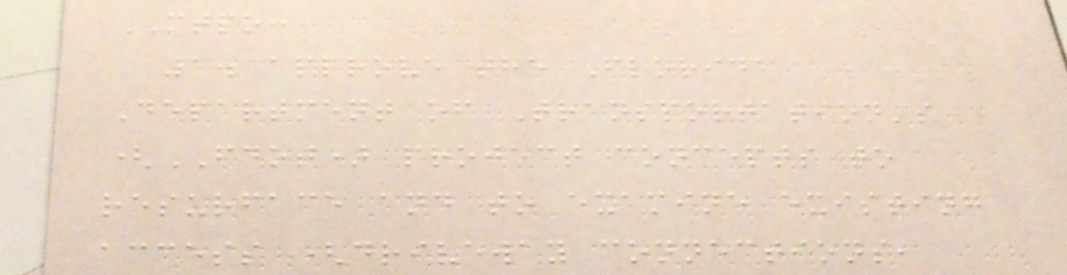MTPO:
1. approve the Florida
Department of Transportation's
(FDOT) project concepts to
resurface and to examine existing
access (driveway connections,
